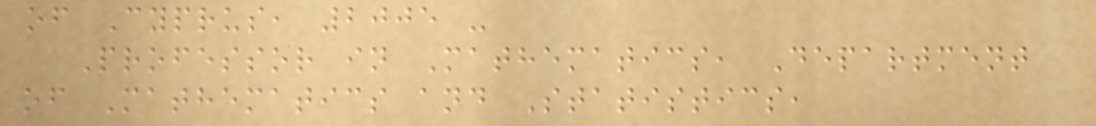of Cyprus, 2005 -
Professor in Mathematics, Department
of Mathematics and Statistics,
